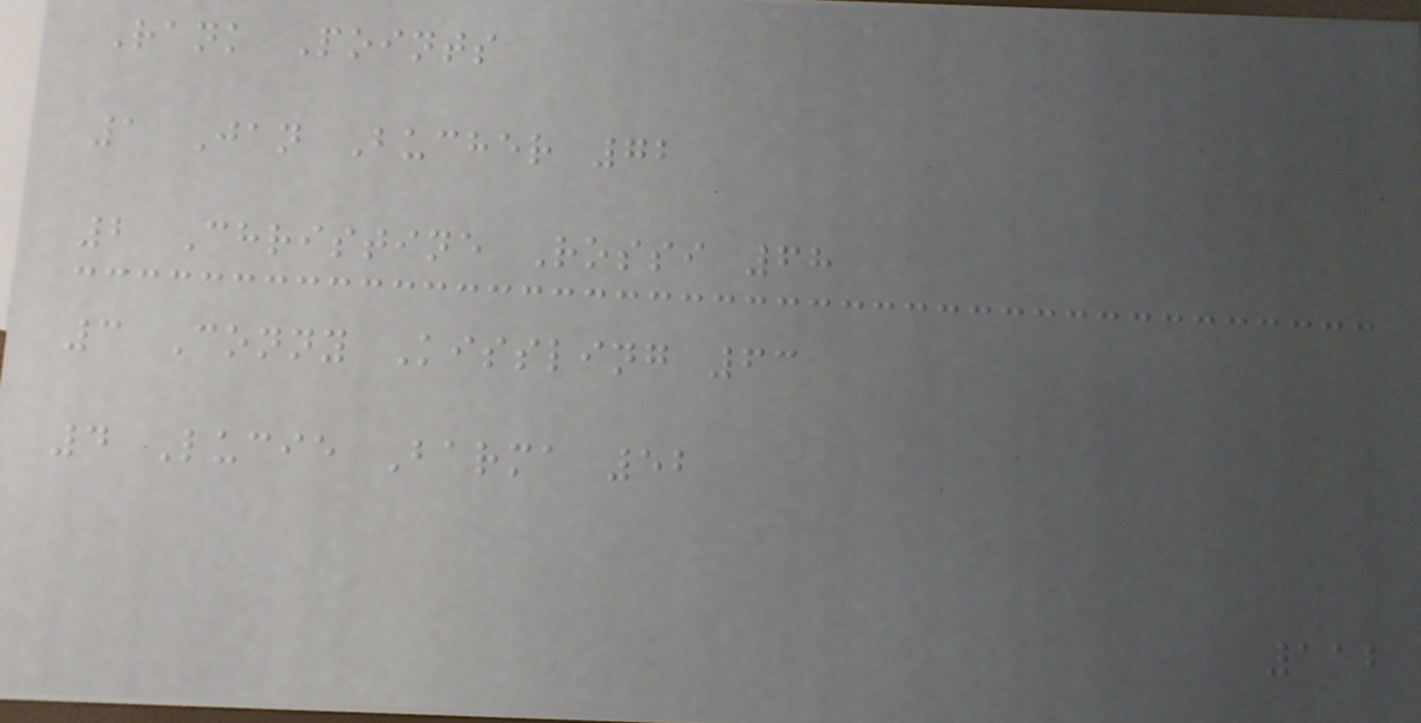Rank Points
1 Jan Bucher 72
2 Christine Rossi 68
3 Conny Kissling 63
4 Lucie Barma 52
112
